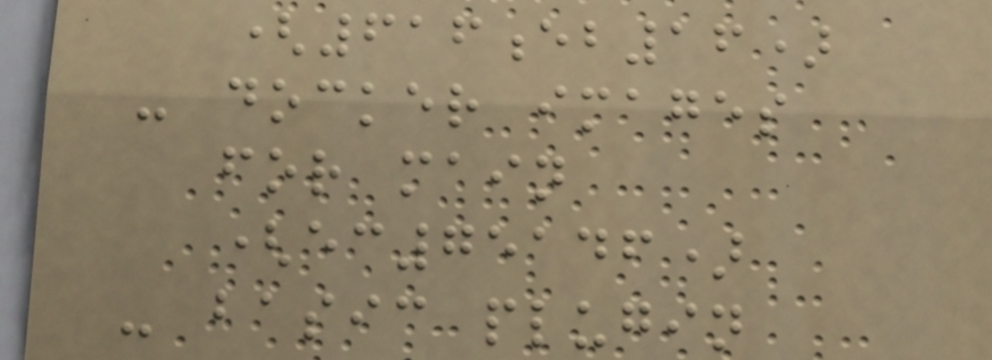(616eb16)
- docker images
for main
(ec75146)
- basic plugin
